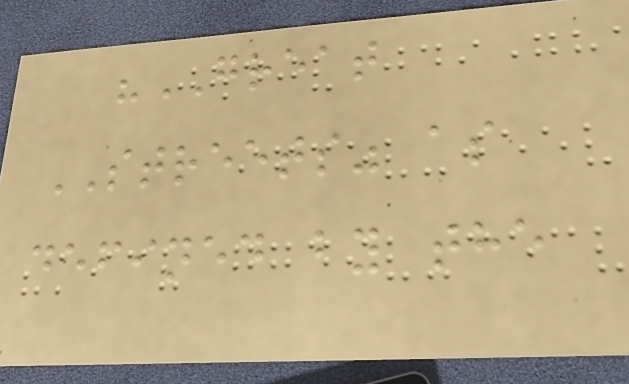"GREAT
STREETS" as
defined by the
